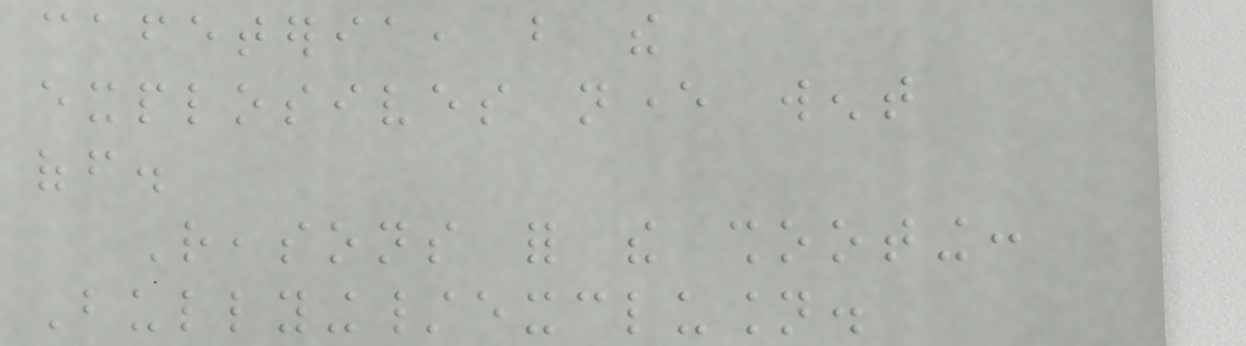cafeteria, but the
explosives never went
off.
Reasons for the shooting:
Bullying/exclusion.
